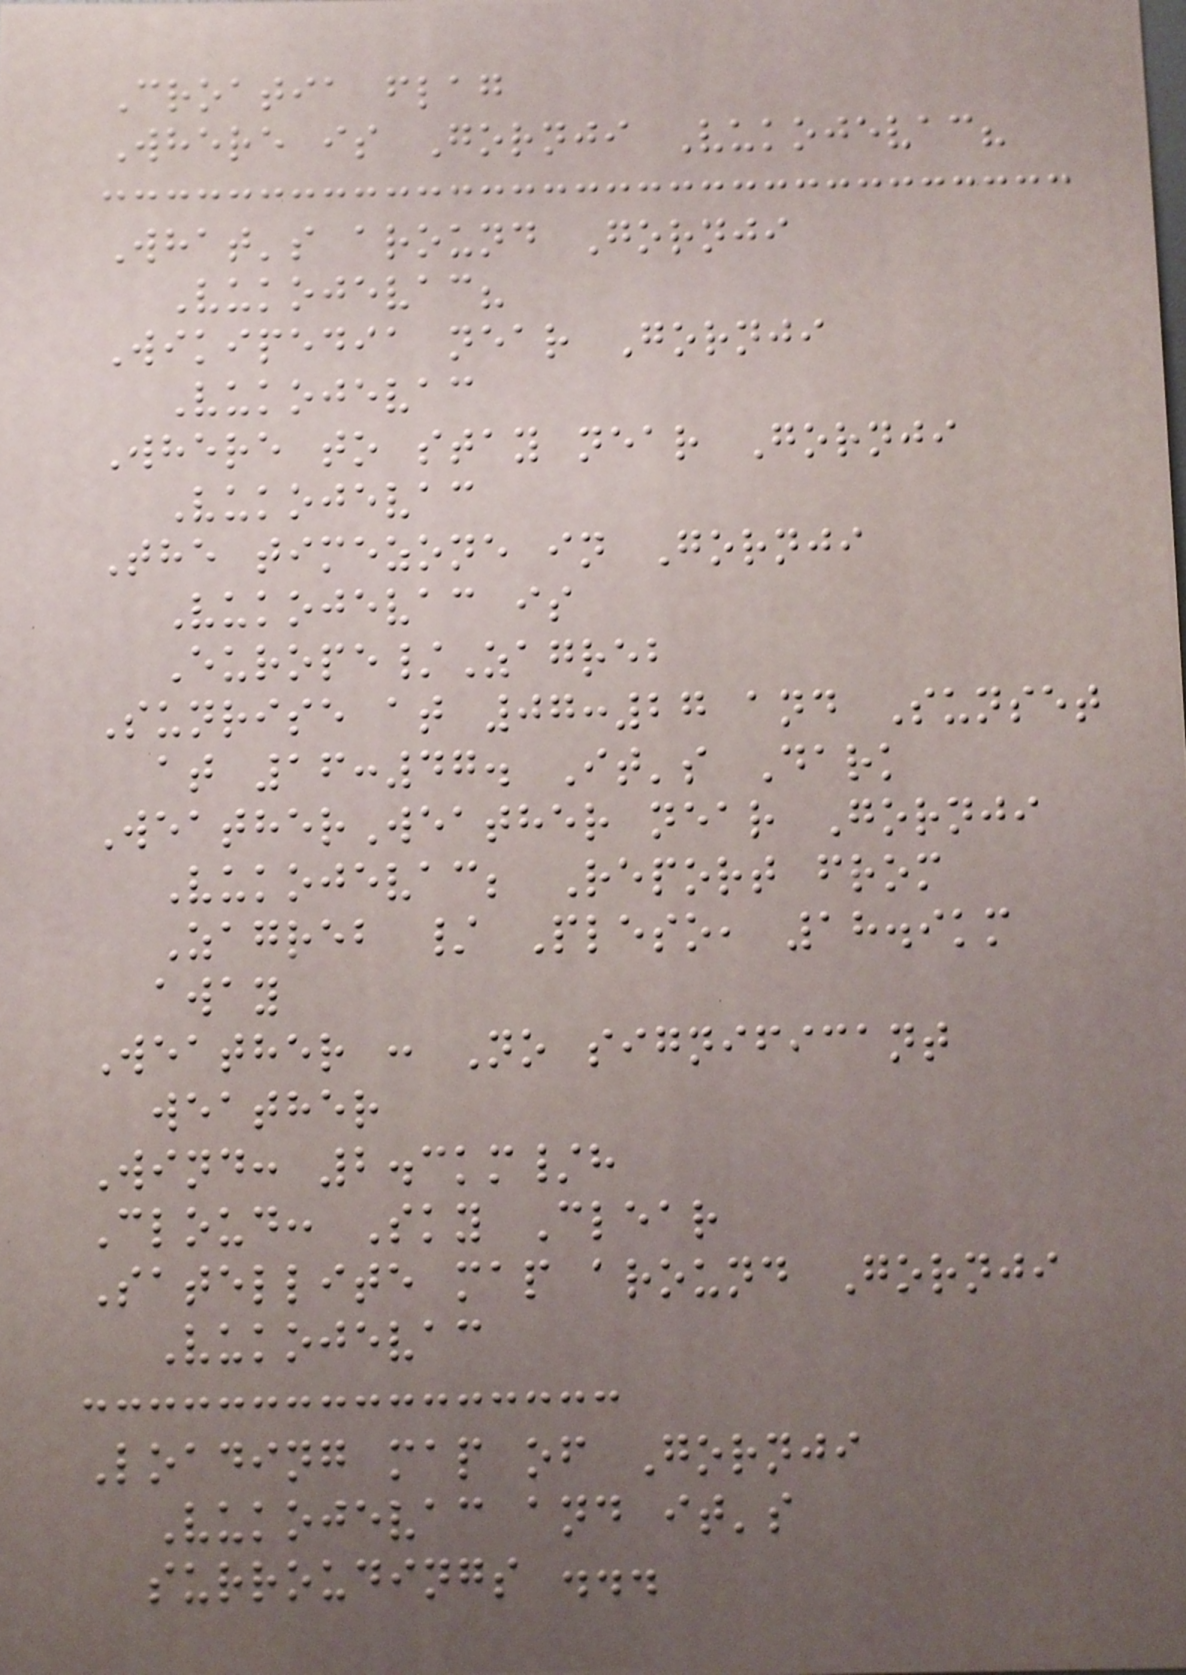Croatia flag
Where is Gornji Vukojevac?
What's around Gornji
Vukojevac?
Wikipedia near Gornji
Vukojevac
Where to stay near Gornji
Vukojevac
The timezone in Gornji
Vukojevac is
Europe/Zagreb
Sunrise at 07:27 and Sunset
at 16:47. It's Dark
WeatherWeather near Gornji
Vukojevac; Report from
Zagreb / Pleso, 18.9km
away
Weather : No significant
weather
Wind: 2.3km/h
Cloud: Sky Clear
Satellite map around Gornji
Vukojevac
Loading map of Gornji
Vukojevac and it's
surroudings ...
